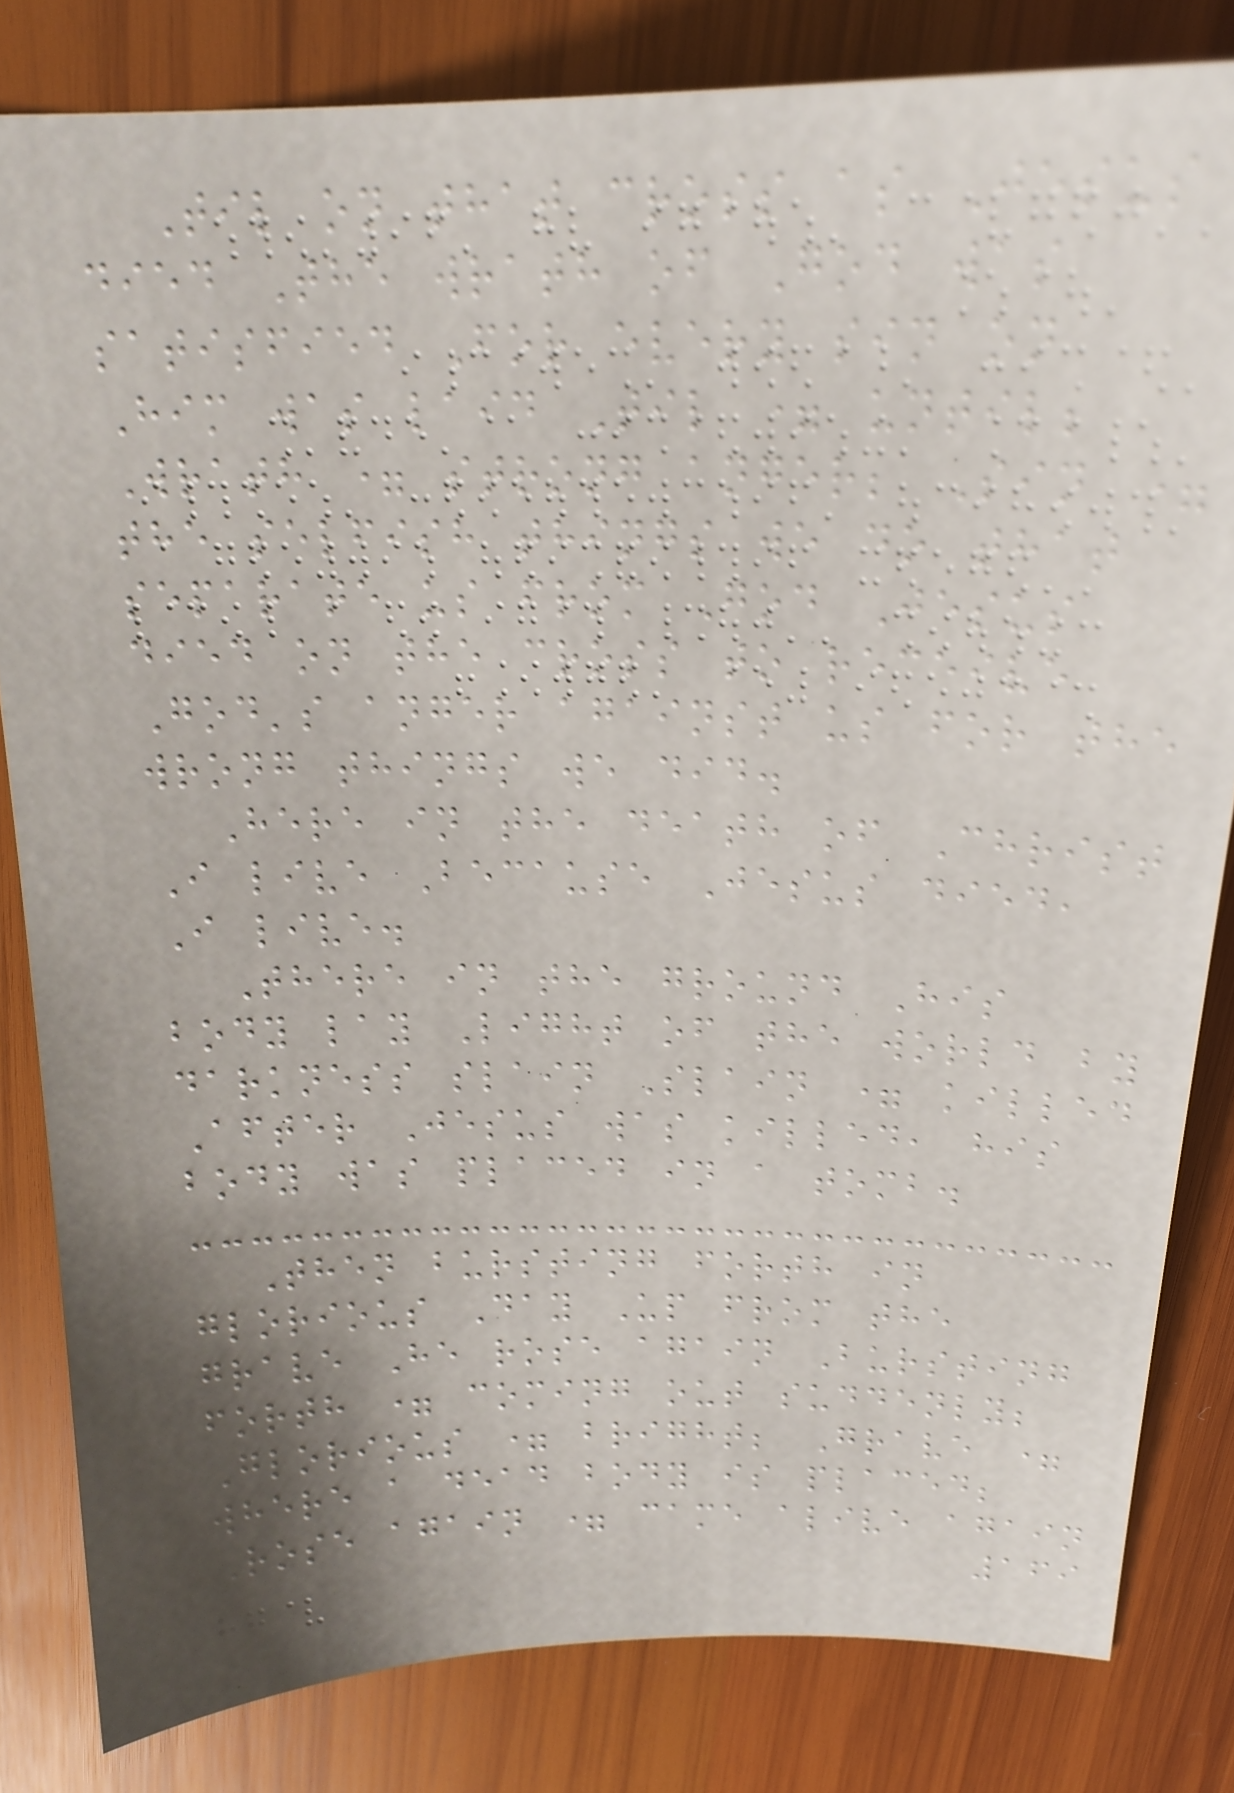Til on that cross as Jesus
died The wrath of God was
satisfied For every sin on
Him was laid Til = until;
Wrath = strong anger; Sin =
the selfish things we do that
separate us from God Jesus
died on the cross to receive
God's anger against us for the
wrong things we did.
Here in the death of Christ
I live Because Jesus died,
I live.
There in the ground His
body lay Light of the world by
darkness slain Slain = killed
After Jesus was killed, his
body was placed in a tomb.
Then bursting forth in
glorious Day Up from the
grave He rose again Bursting
forth = coming out suddenly;
Glorious = bright; Grave =
where a dead body is placed;
Rose again = came alive again
169
